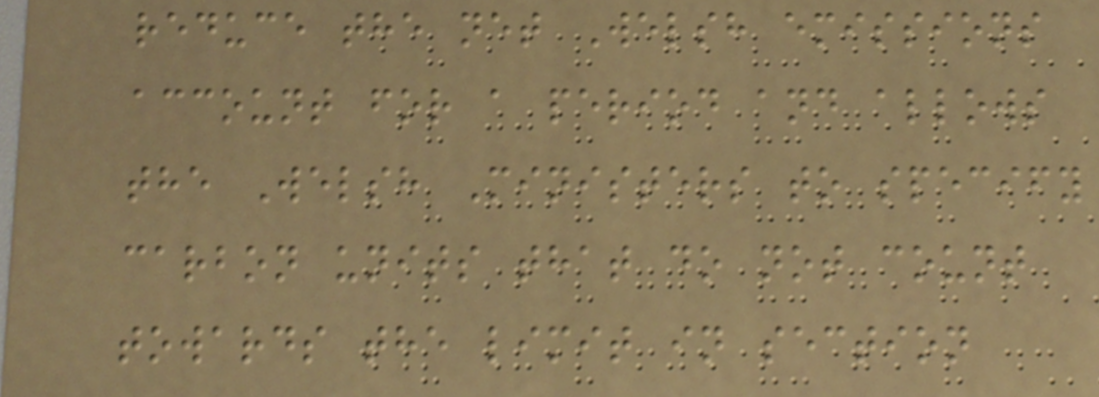reduce the net Welsh emissions
account for a period and allows
the Welsh Ministers to specify
carbon units that do not count
towards the limit in section
